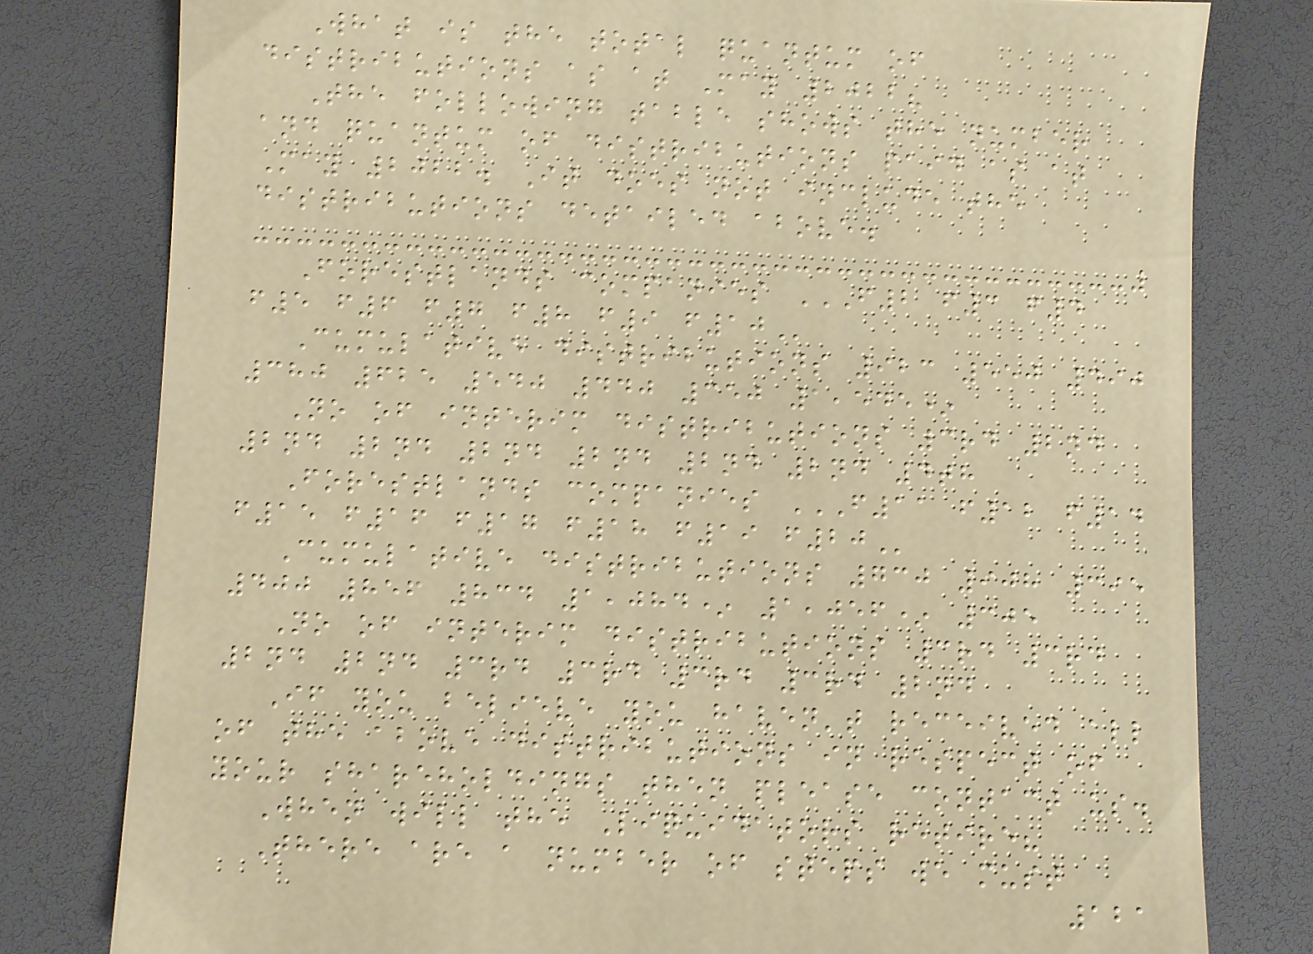What is the total quantum of
distributions as at May 2022?
The following table shows the number
and quantum of distributions paid as at
May 2022. It does not include the
distributions detailed above.
Forestlands companies F2 F3 F4
F5 F6 F7 F8 F9 F10
Cumulative distributions 923 550 490
380 625 540 440 350 1,545*
No of interim distributions 3rd 2nd
2nd 2nd 2nd 2nd 2nd 2nd 4th
Forestlands companies F11 F12 F14
F15 F16 F17 F18 F19 F20
Cumulative distributions 730 908 395
400 856 834 1,084* 1,056* 305
No of interim distributions 3rd 3rd
2nd 2nd 3rd 3rd 3rd 3rd 2nd
If you believe you haven't received all
of the above distributions in respect of
your shareholdings then please contact us.
When will the Liquidators retire?
There are a number of steps we must
121
